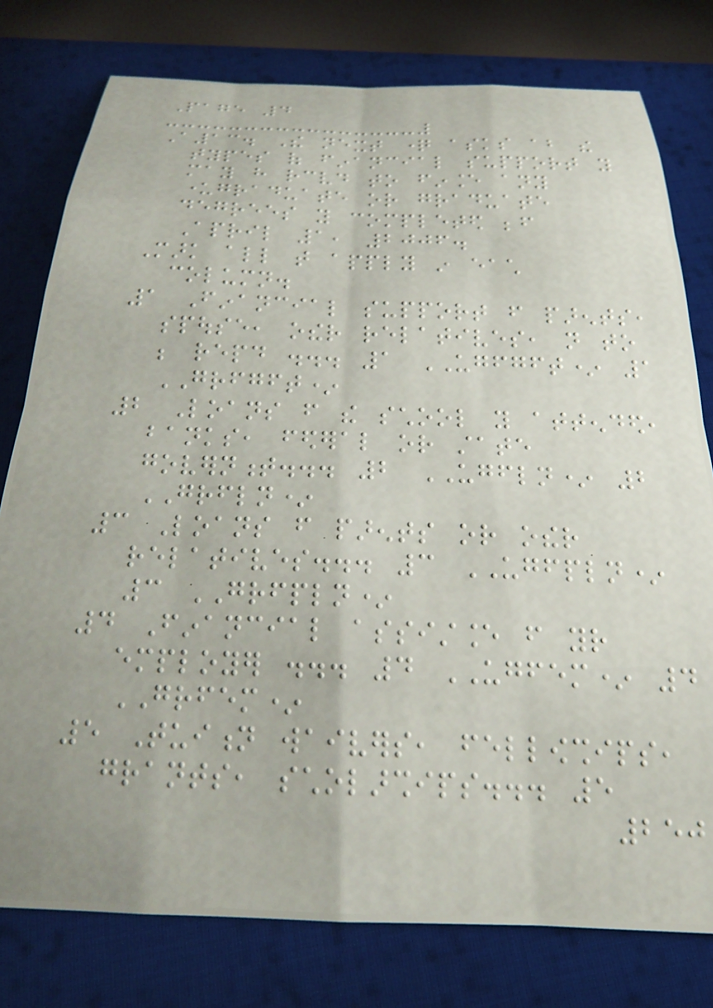Page 4
A13. The next question asks about the
types of financial support you
may have received to finance any
undergraduate or graduate
degrees you completed before
April 1, 2006.
Mark all that apply in each
column.
1 Financial support from parents,
spouse, other relatives, not to
be repaid ... 1 UGFGFT* 1
GRFGFT*
2 Loans from the school you attended,
banks, federal or state
government... 2 UGFLN* 2
GRFLN*
3 Loans from parents or other
relatives... 3 UGFPLN*
3 GRFPLN*
4 Financial assistance from your
employer ... 4 UGFEM* 4
GRFEM*
5 Tuition waivers, fellowships,
grants, scholarships... 5
250
